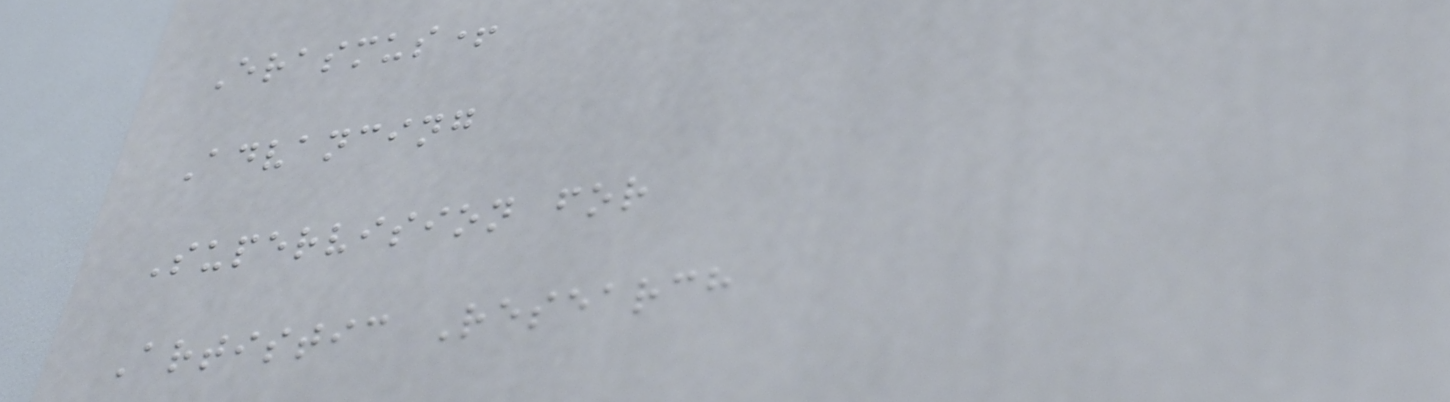Erasmus+
Advancing
Supervision for
Artistic Research
